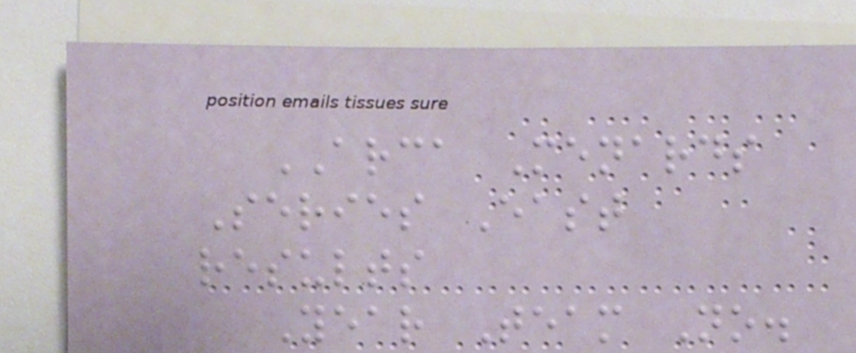ARCA Menards
Series East
results
Year Team No.
